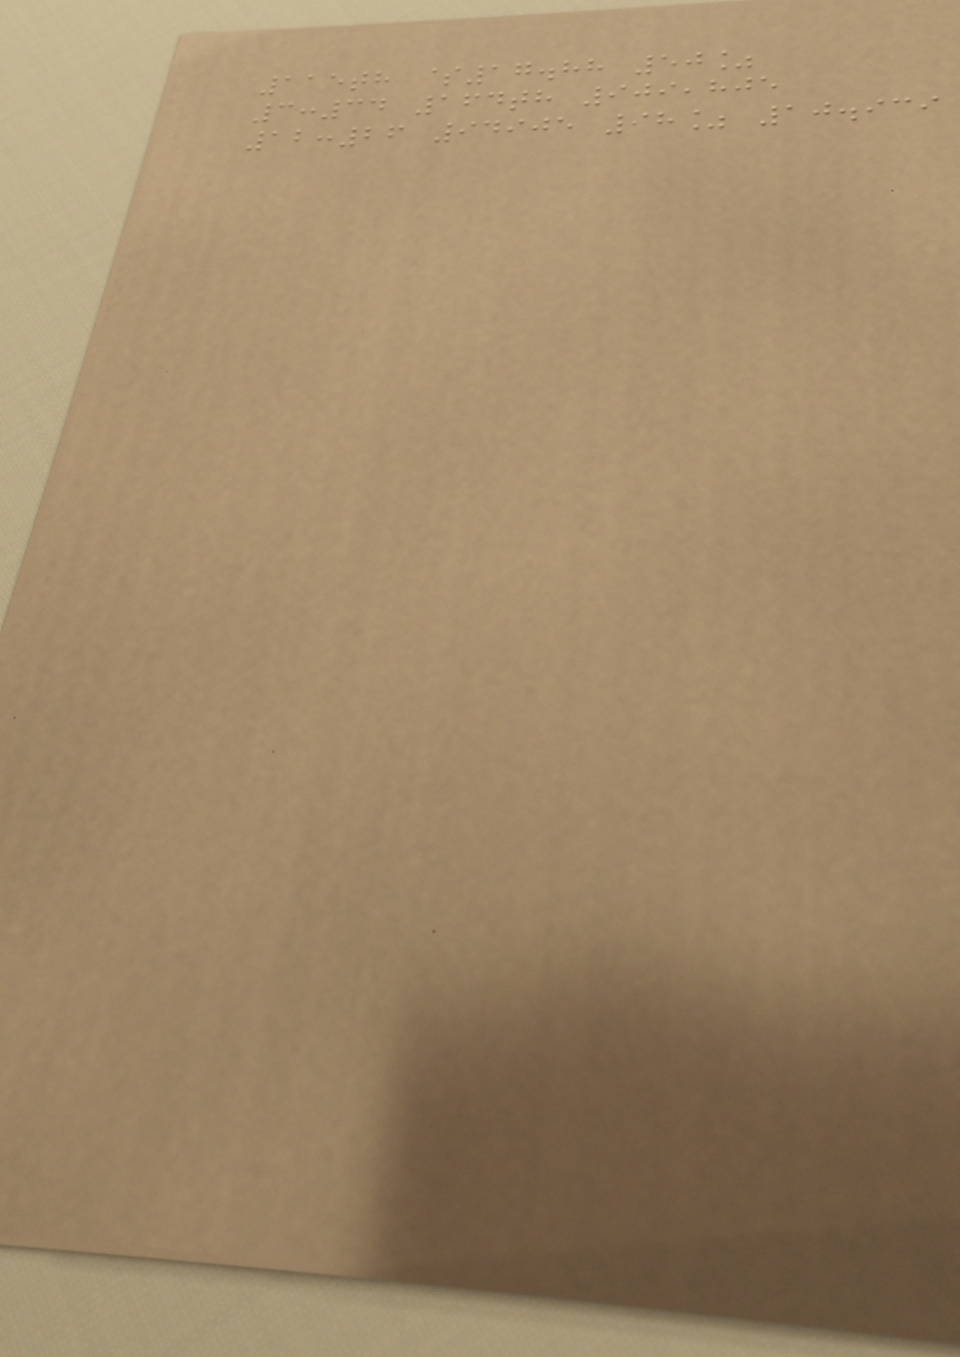115th $17.88 50%
3:34 164th 909,805
12:26 94905 98% 10.939
